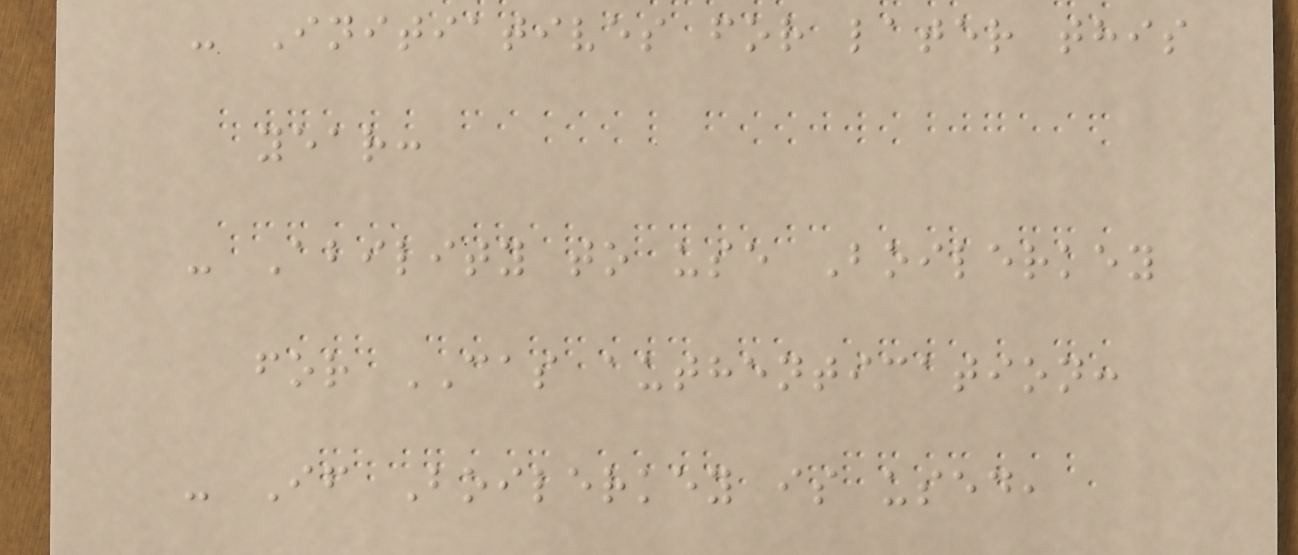- Initiatives for later this
year:
- Ability to use Boilerkey
for CAS authentication:
- If Boilerkey is used,
